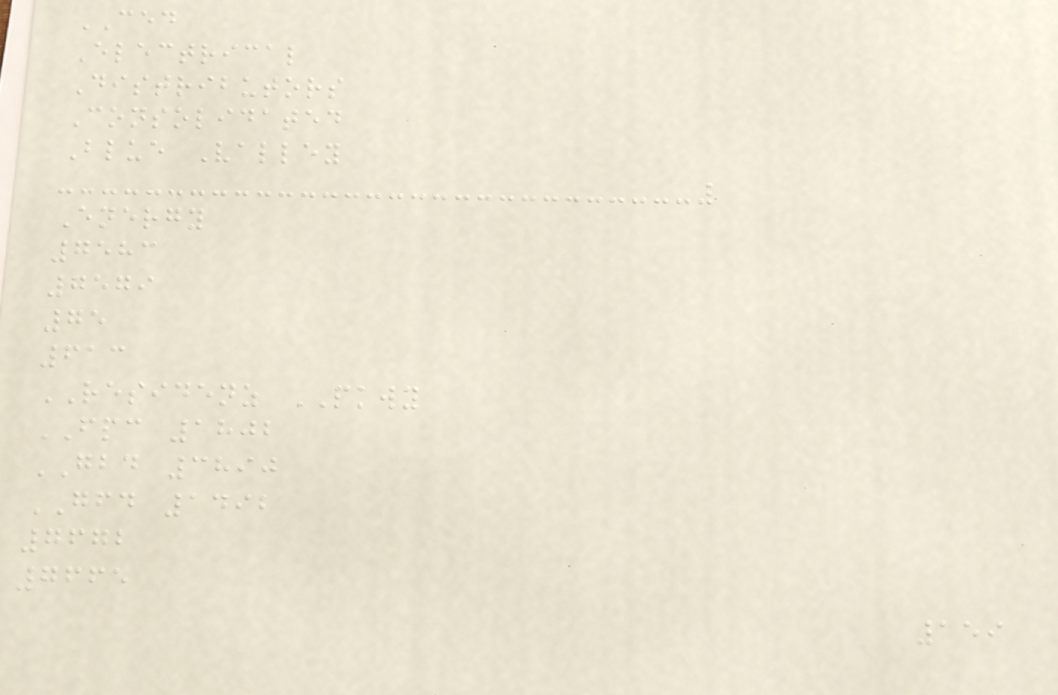CED
Electrical
Distributors
Consolidated
Blue Valley
Energy
7583
7579
75
613
RESIDENZ PKWY
FPC 1802
GBD 3890
GFD 1492
7672
7665
159
